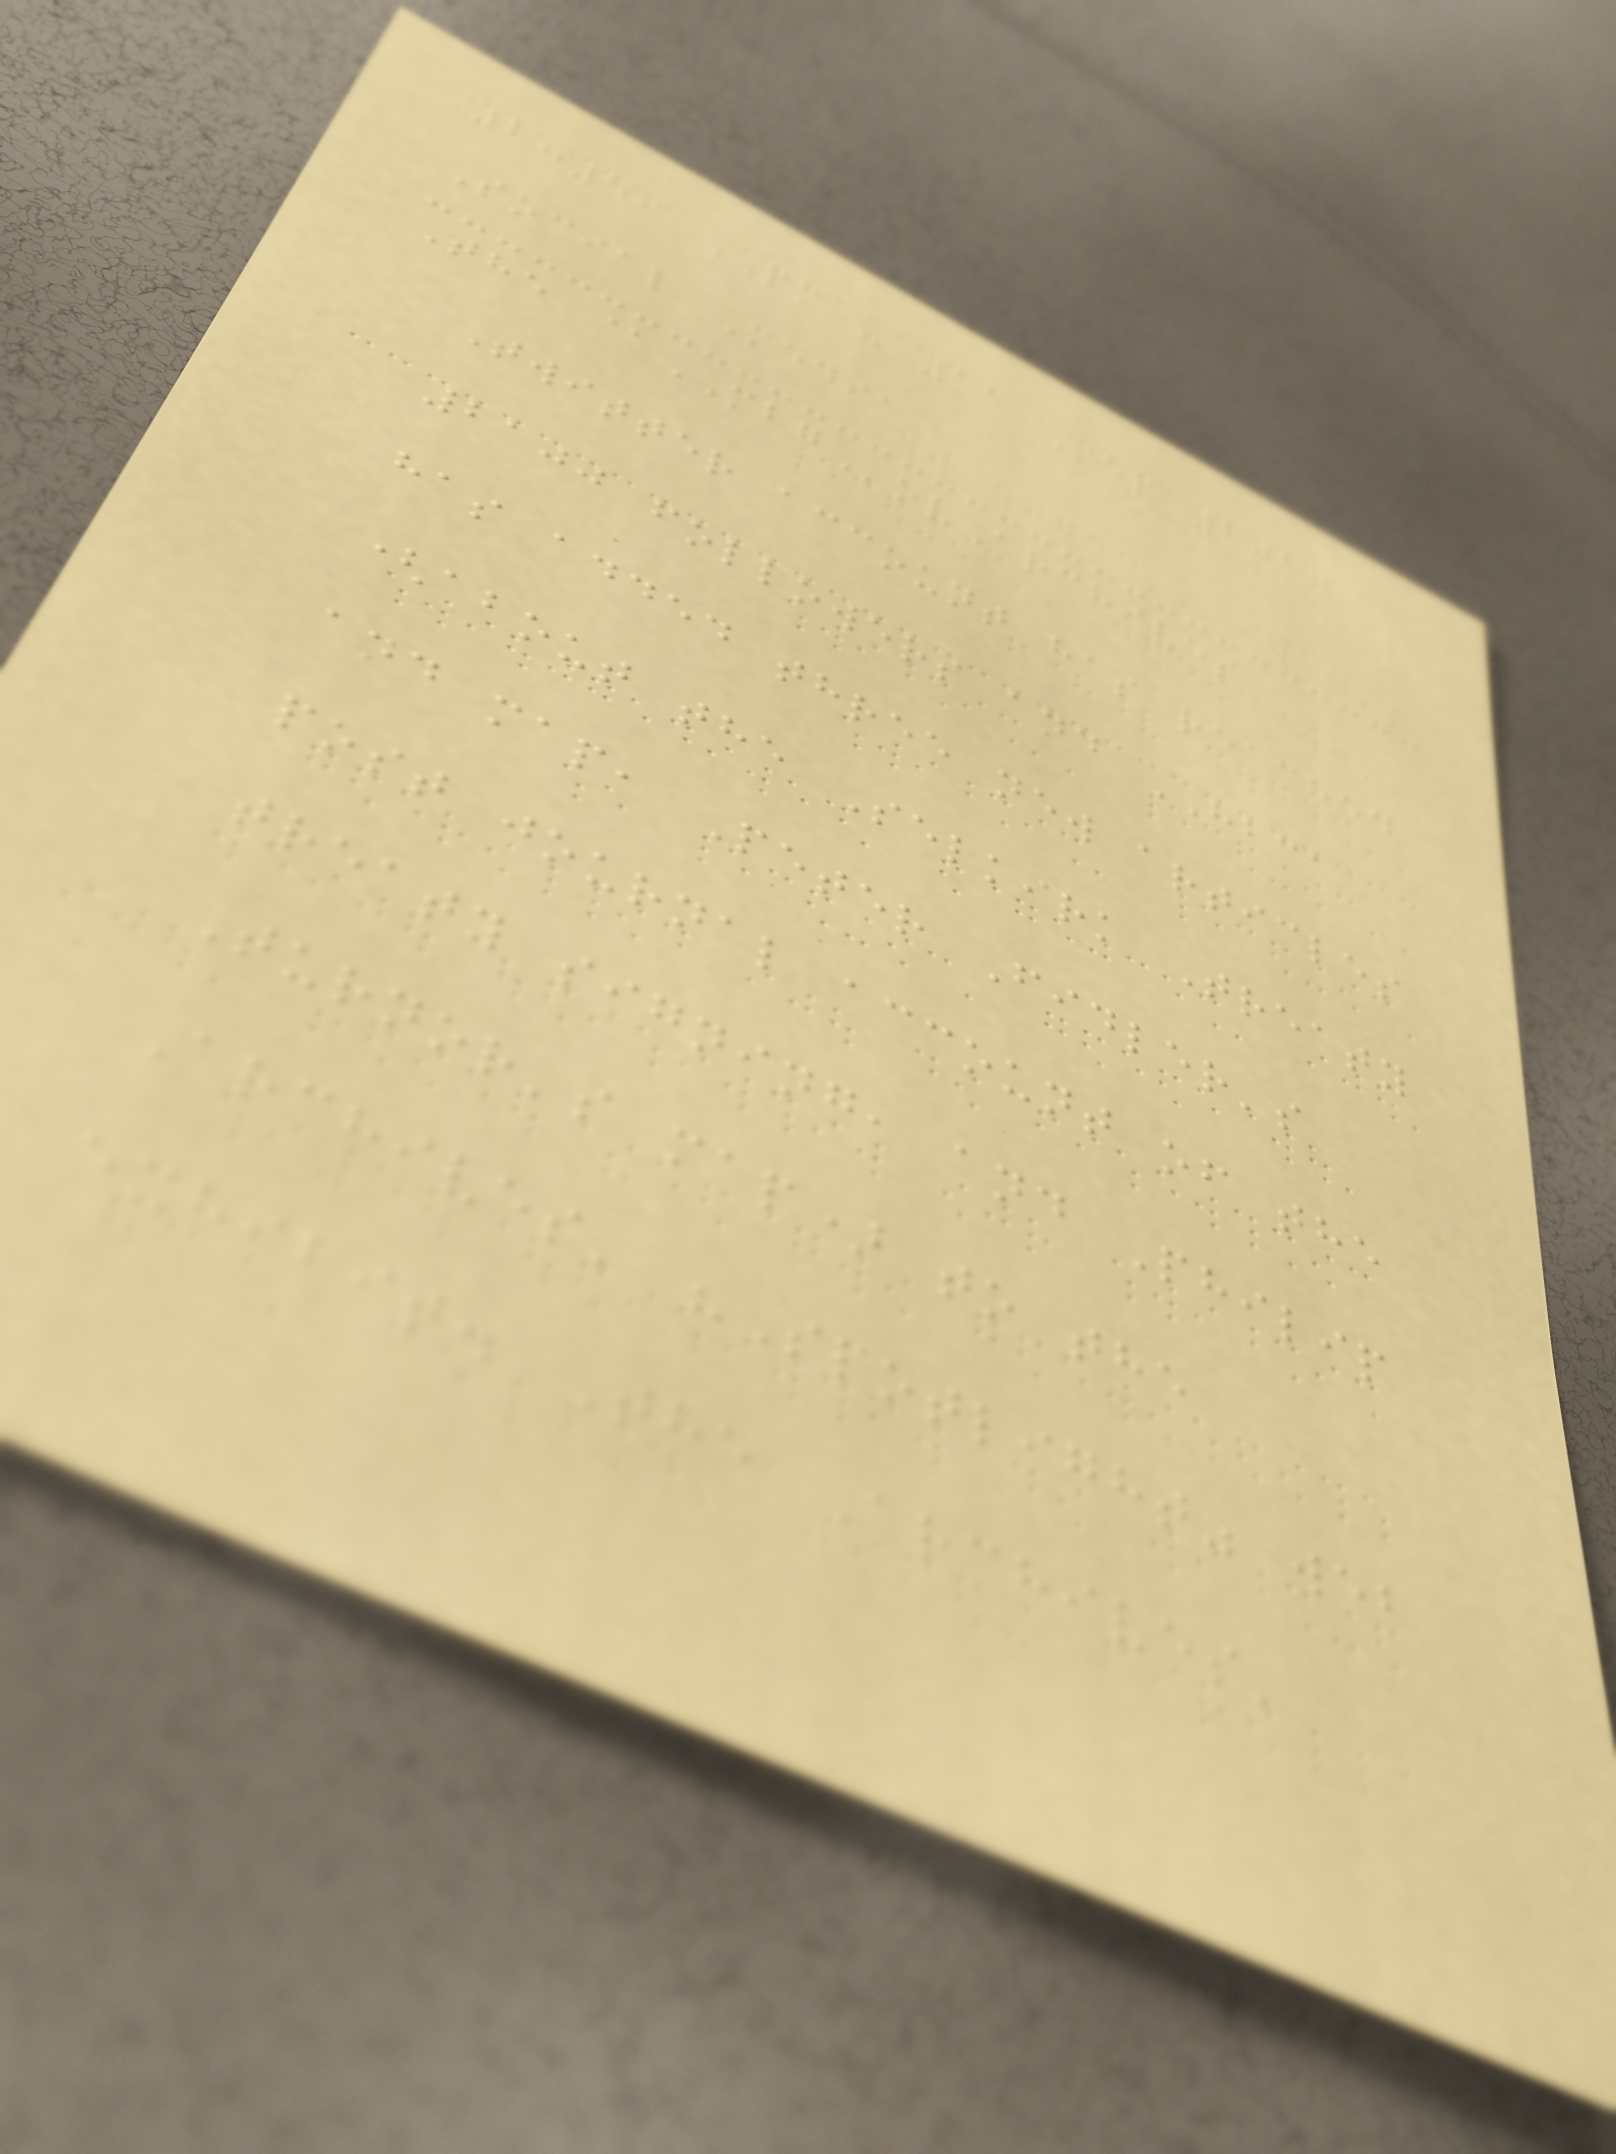2:59 PM - 11 Sep 2017
Social Media
The @MBGovArchives
Twitter account has reached
2100 followers and HBCA
has added three new articles
(about the Selkirk Treaty
and map, Peter Fidler's
post journal account of the
treaty signing, and Philip
Turnor's map) to the
Archives' "Spotlight" web
exhibit. The Archives'
